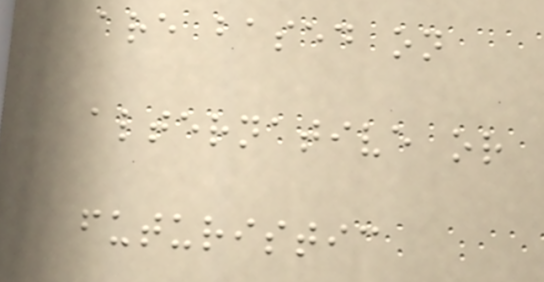are based on
alternative or
futuristic
